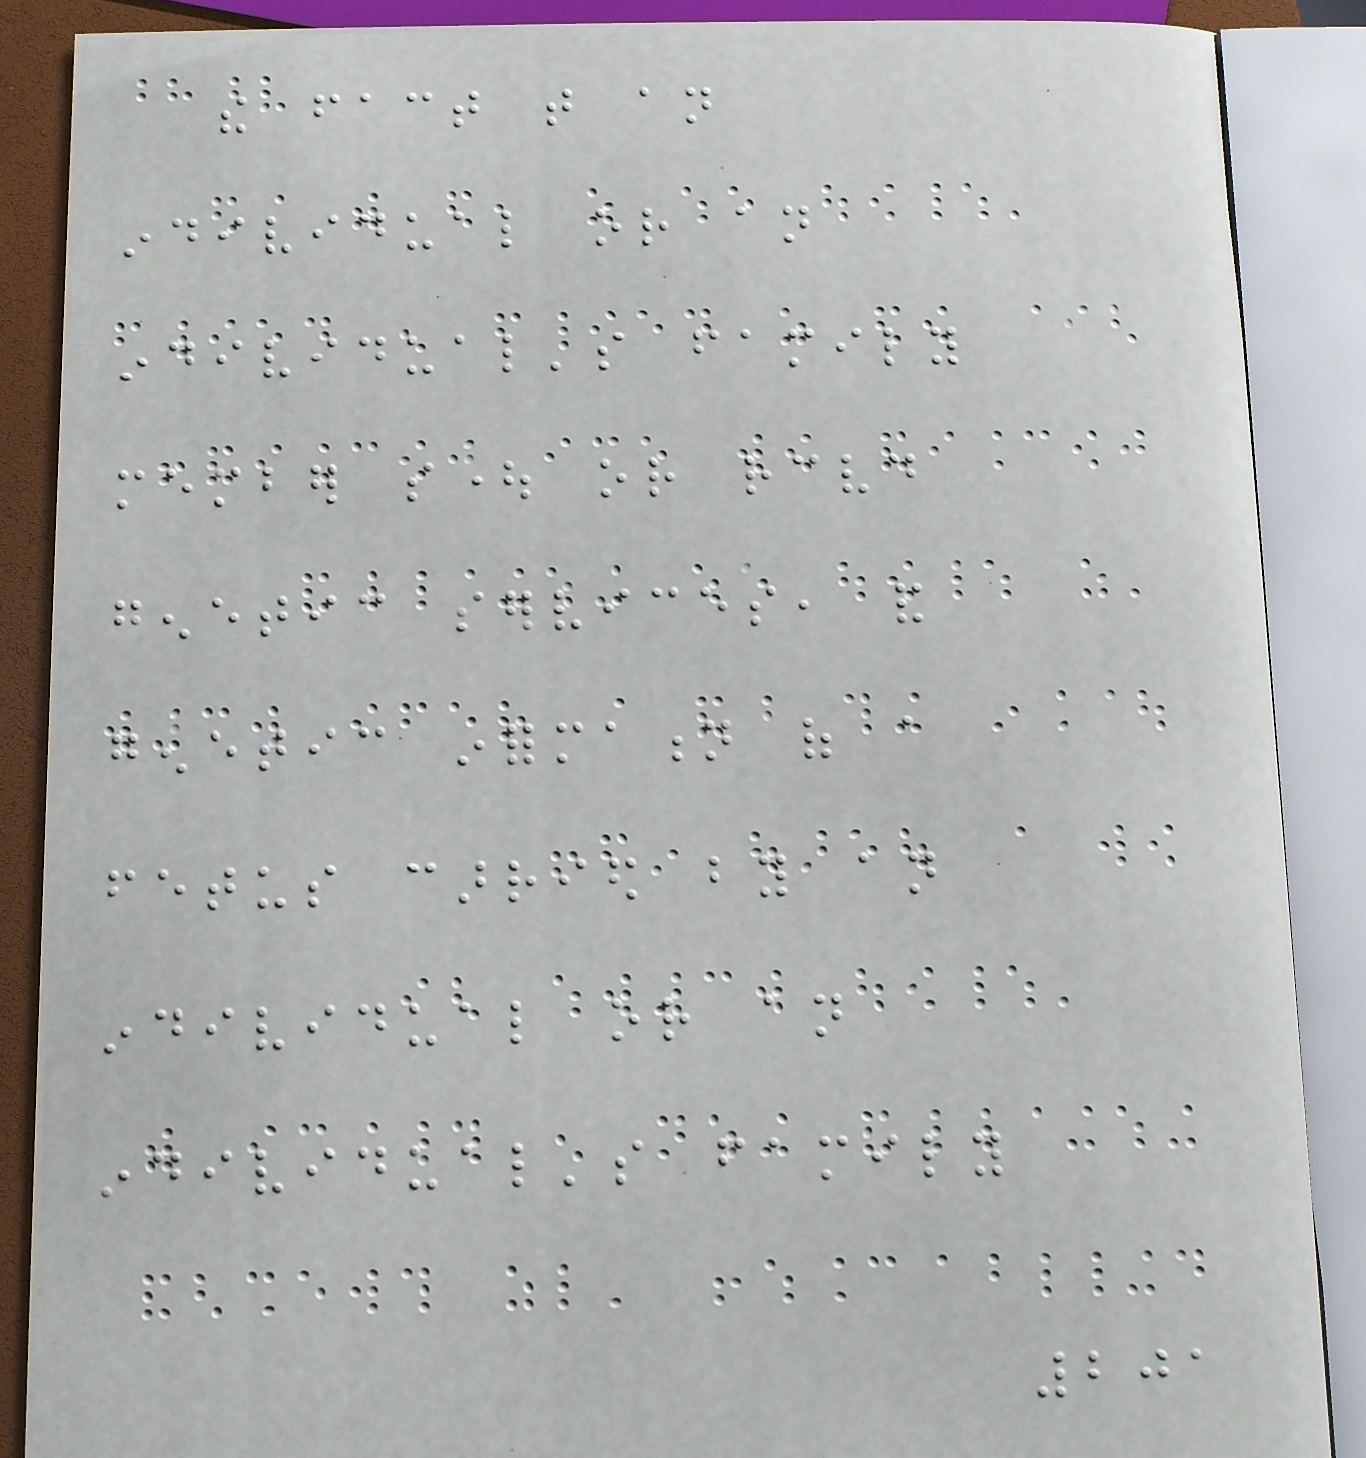the fact that an
individual or an
individual's family
member sought or received
genetic services, and
genetic information of a
fetus carried by an
individual or an
individual's family
201
